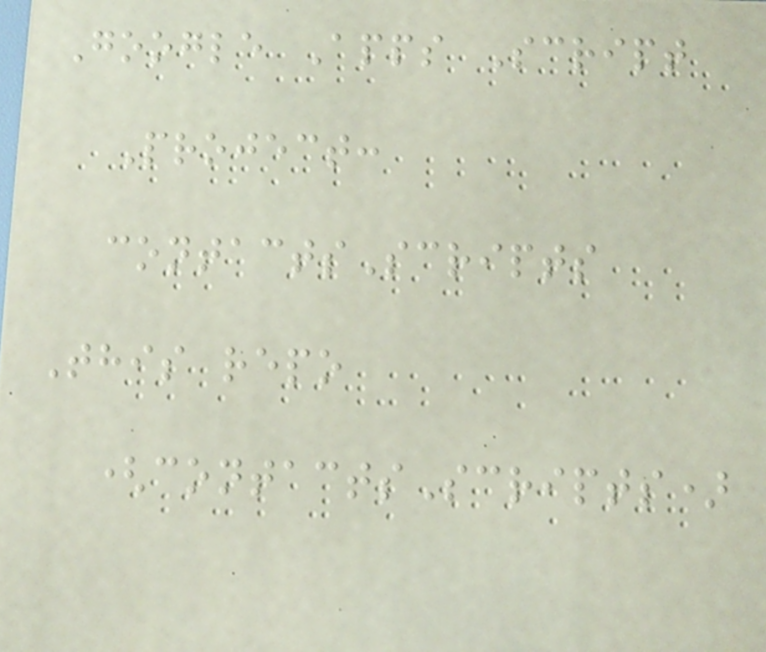Google Apps Script
Project:
contactsScripts
This repo
(contactsScripts)
